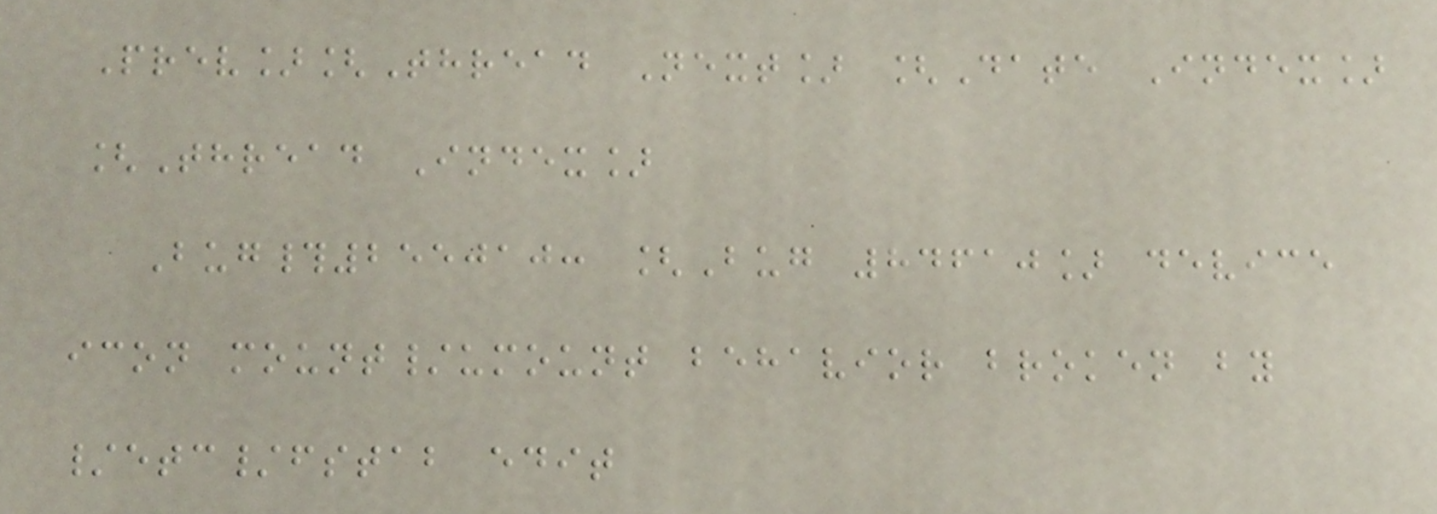Prev][Thread Next] [Date Index]
[Thread Index]
Bug#255010: [Bug 84610] device
icon mount/umount behavior broken by
/etc/fstab edit
